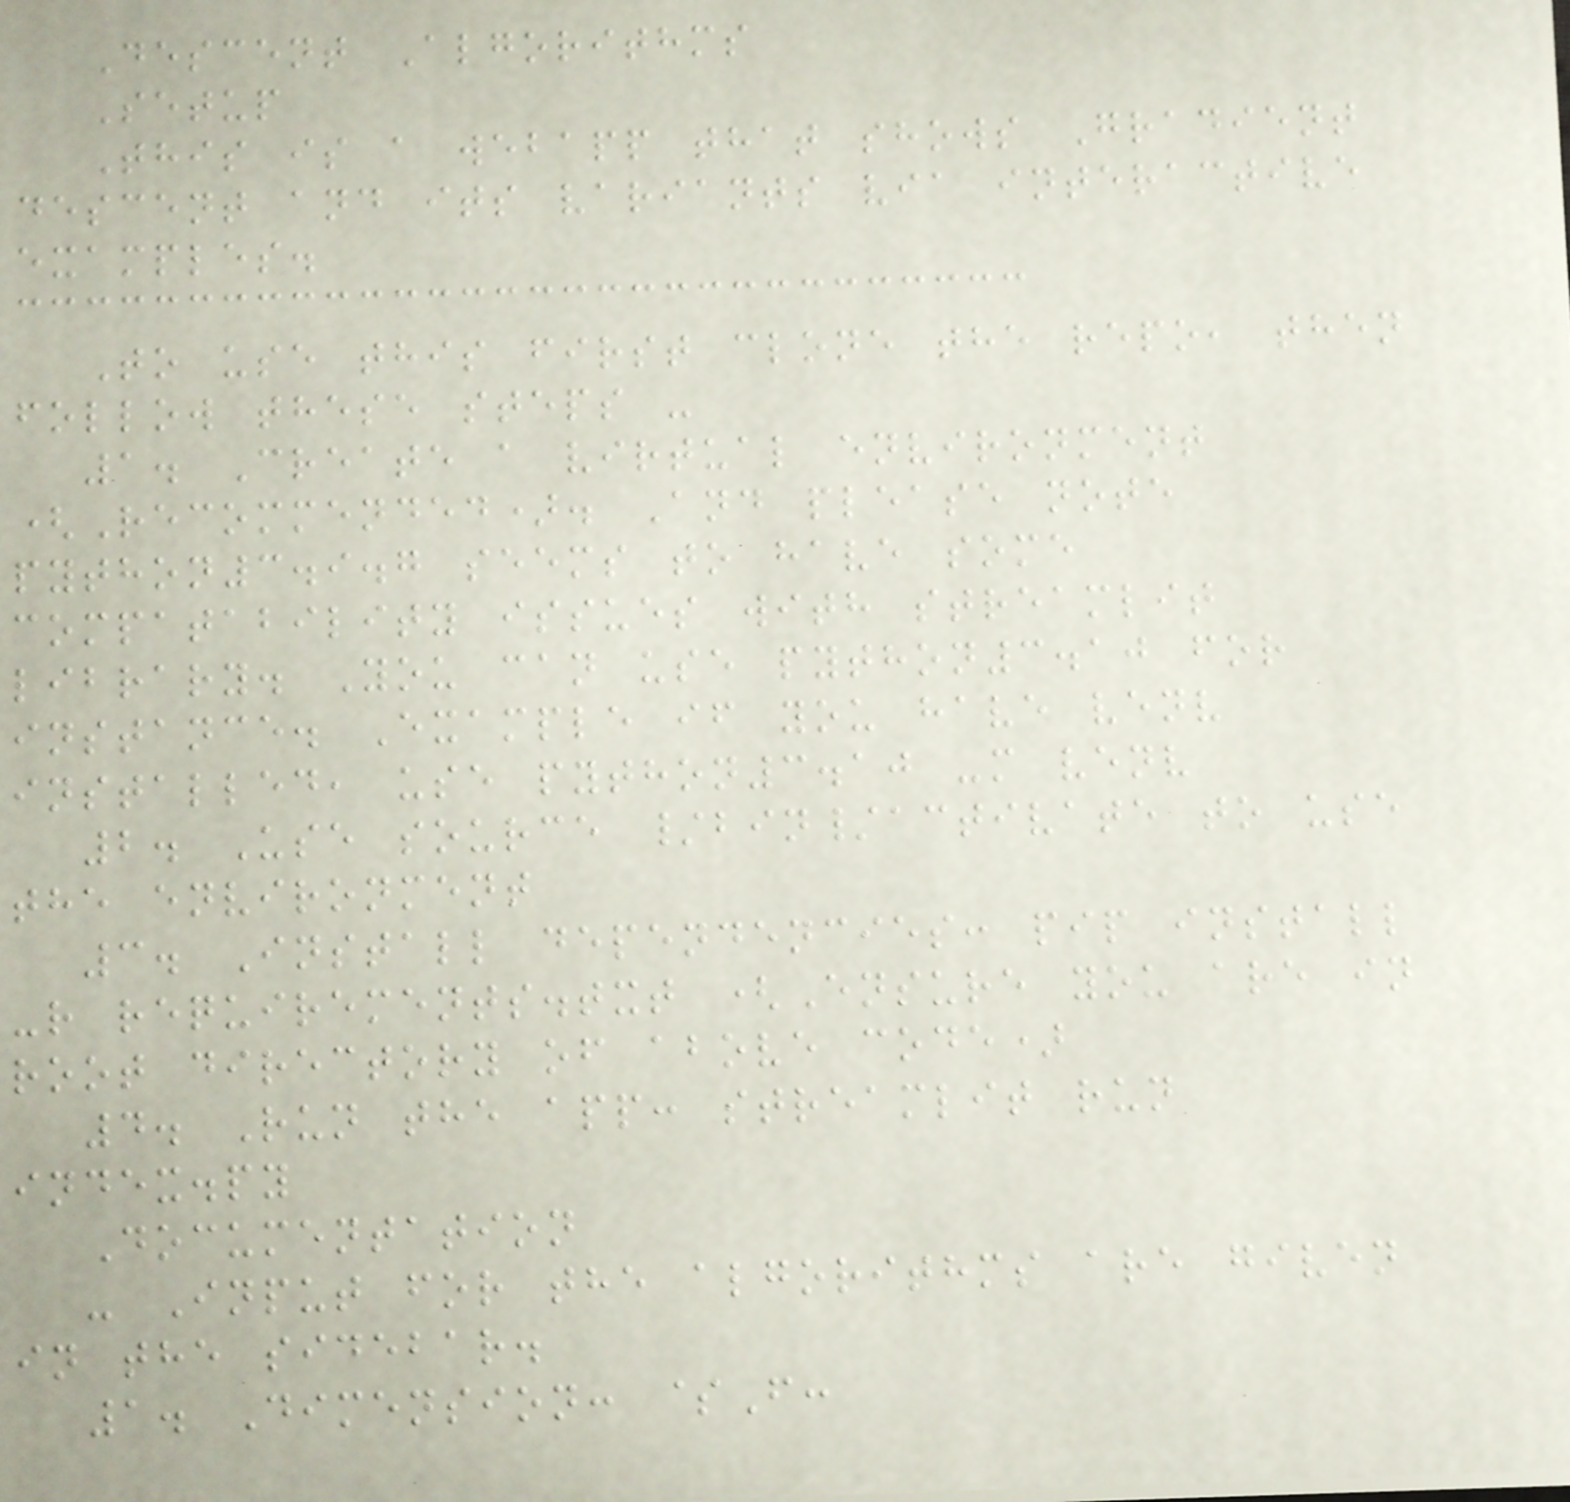Descent Algorithms
Setup
This is a webapp that shows Gradient
descent and its variants via interactive
examples.
To use this first clone the repo, then
follow these steps -
1. Create a virtual environment
(Recommended). And please note
python3.9.7 seems to have some
compatability issues with streamlit
library. You can use python3.10 for
instance. Example if you have venv
installed, use python3.10 -m venv
2. Use source /bin/activate to use
the environment
3. Install dependencies: pip install
-r requirements.txt (Ensure you are in
root directory of above code)
4. Run the app: streamlit run
index.py
Documentation
- Input for the algorithms are given
in the sidebar.
1. Dimension: $F:
